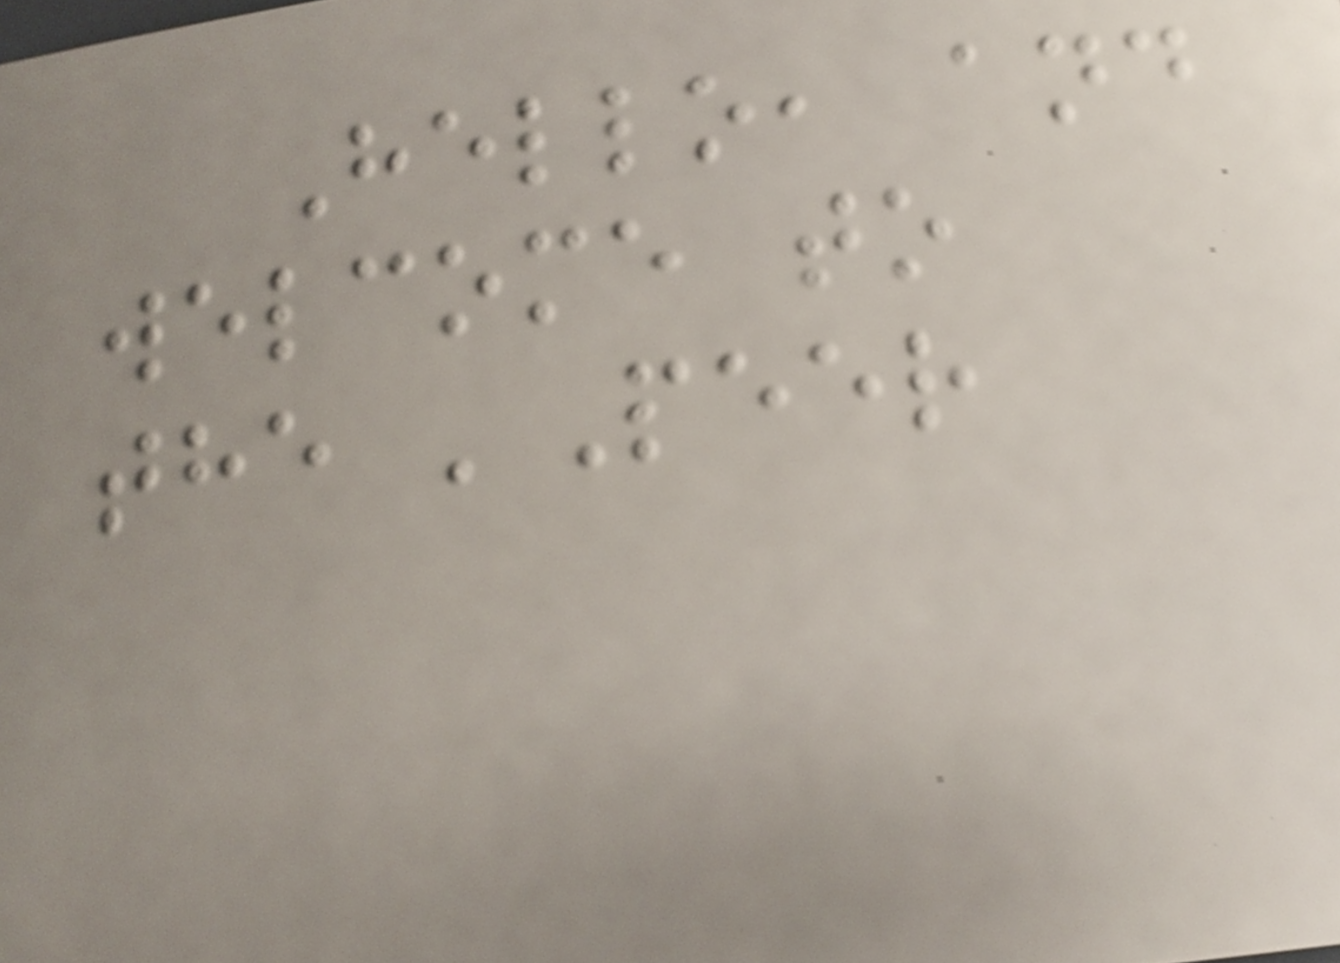Hello, and
welcome to
the 'Peer
